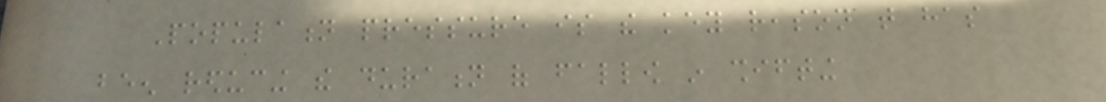Population pressure is the key reason that has
been reducing the duration of fallow in shifting
